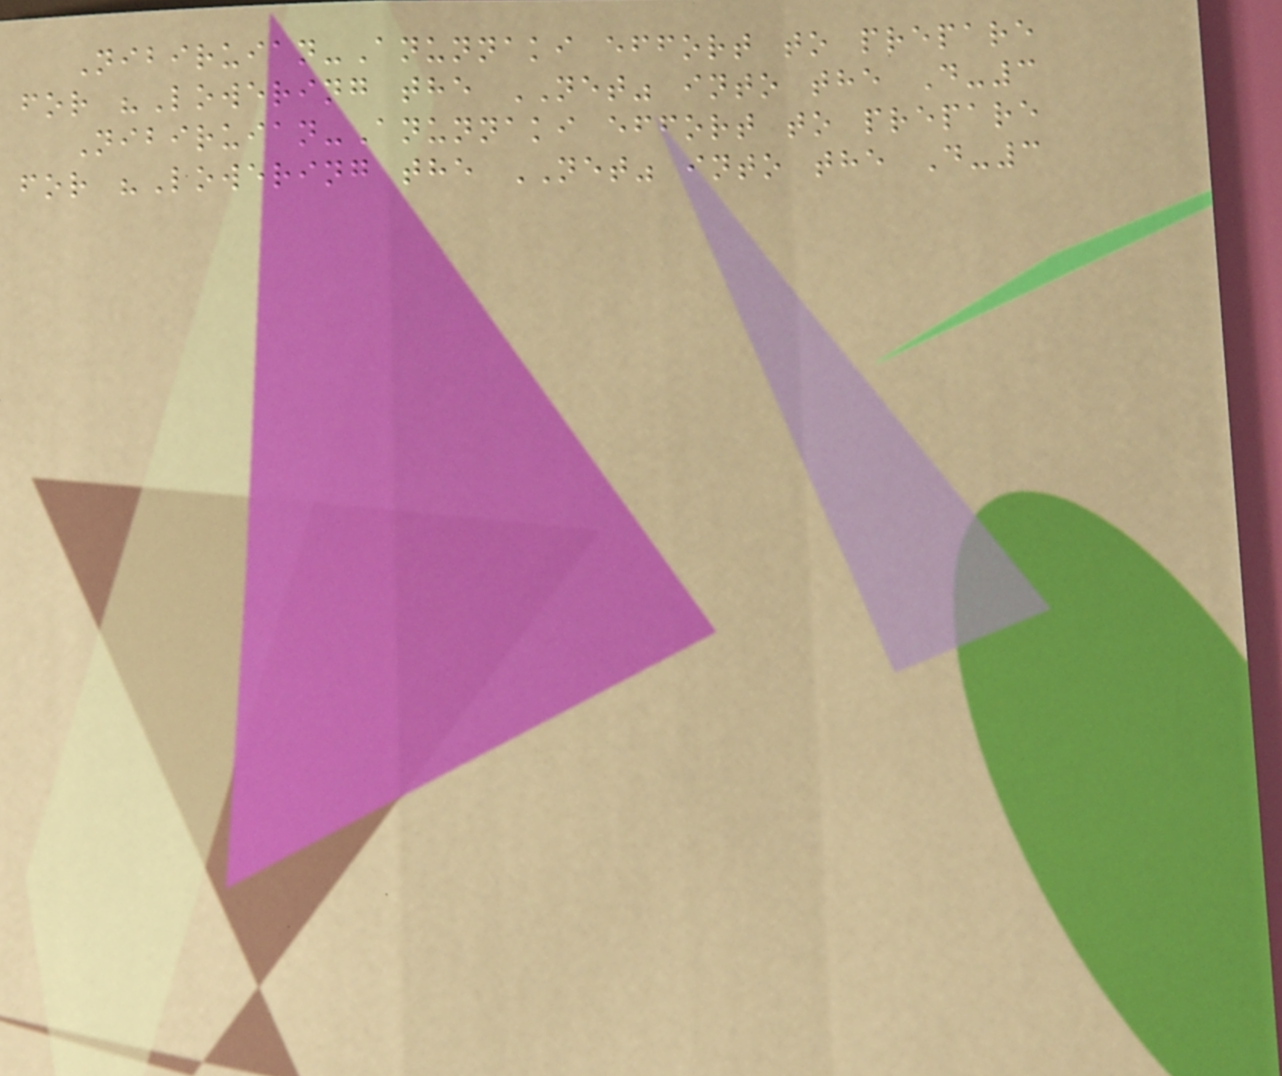Nibiruian-Anunnaki effort to prepare
for "Lowering the NET" into the D-3
Nibiruian-Anunnaki effort to prepare
for "Lowering the NET" into the D-3
